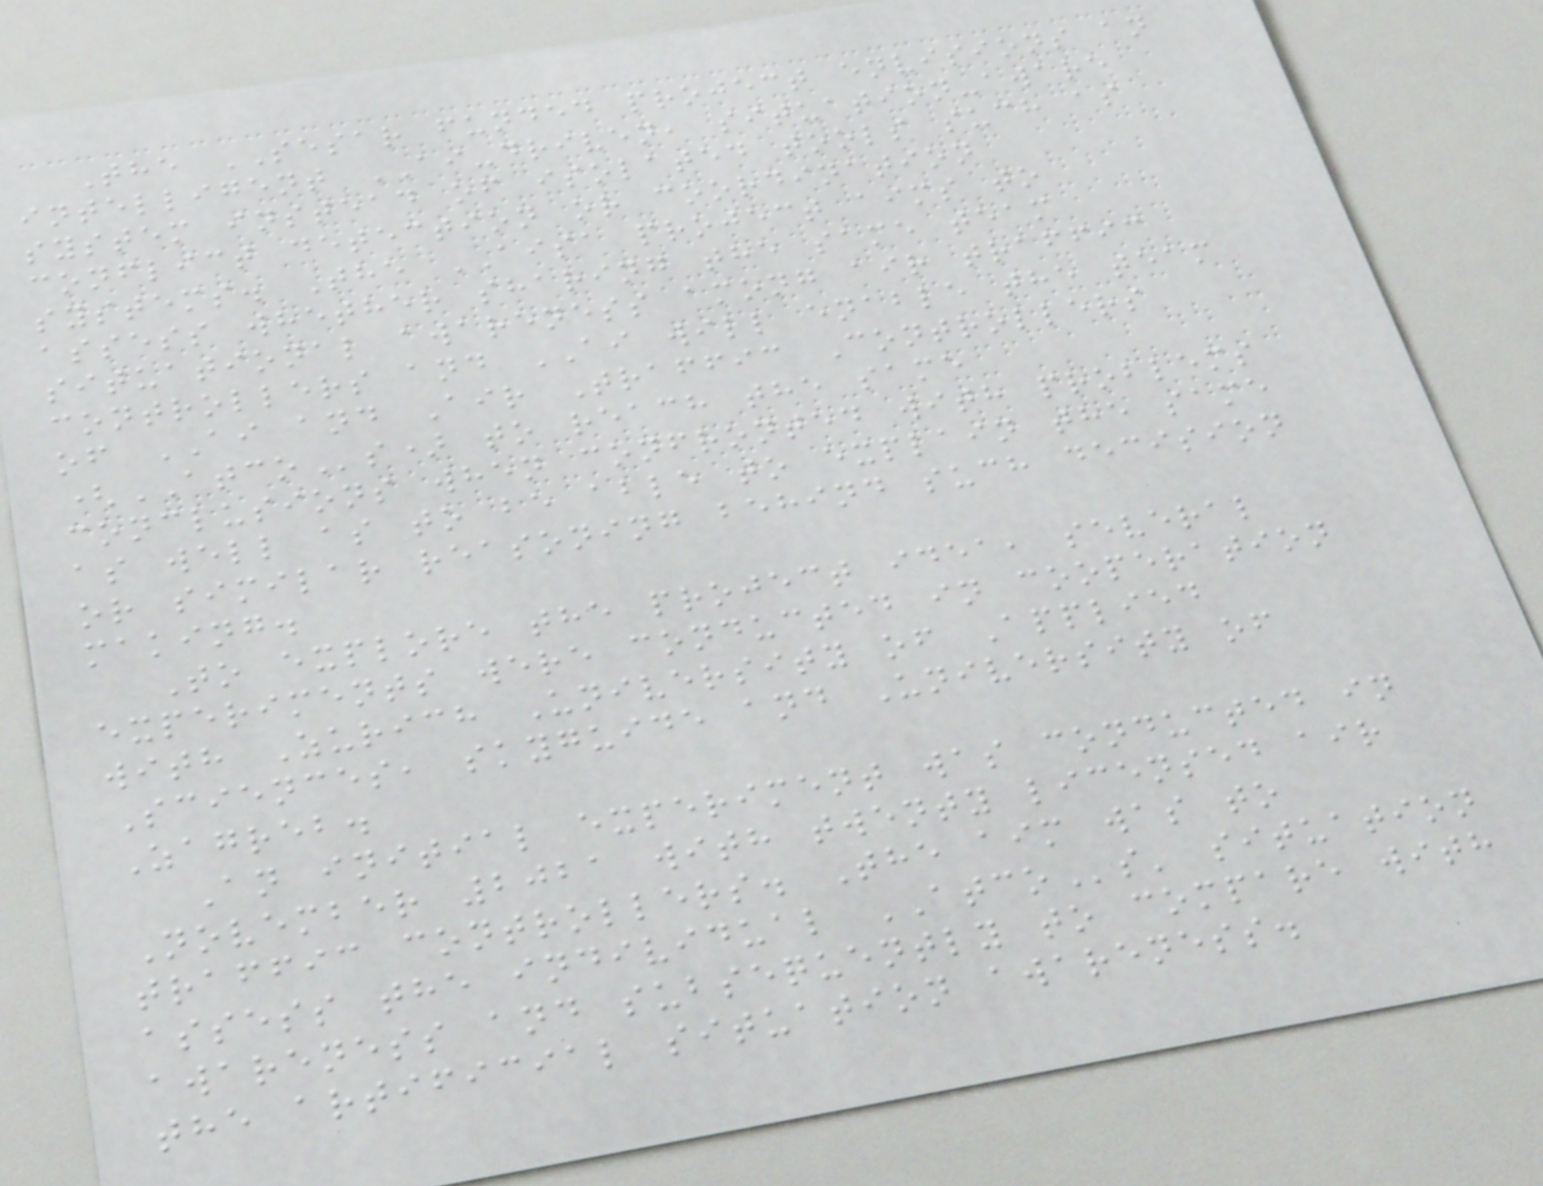The SESAR funded project envisions an
intelligent AI-driven, situation-aware
system instead of isolated tools such as
conflict detection or coordination
systems. The AISA project aims to
assess whether sharing the same team
situational awareness among air traffic
controllers and AI will enable the team
of AI and Air Traffic Controllers
(ATCOs) to reach the same
conclusions when confronted with problems
as well as to be able to explain the same
or similar reasoning behind such decision
making.
To explore the project idea, several
experiments were conducted in cooperation
with Zurich University of Applied
Sciences, skyguide and University of
Zagreb.
An initial experiment was conducted in
November 2021 with twenty licensed air
traffic controllers. The aim was to
assess the individual ATCOs' situation
awareness and subsequently to compare with
the artificial situation awareness.
